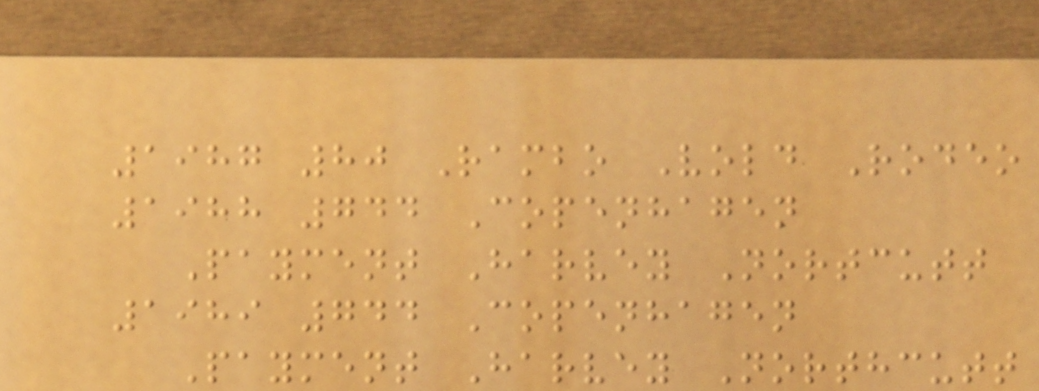1987 80 Rambo Vold Rodeo
1988 744 Copenhagen
Payment Harvey Nortcutt
1989 744 Copenhagen
Payment Harvey Northcutt
